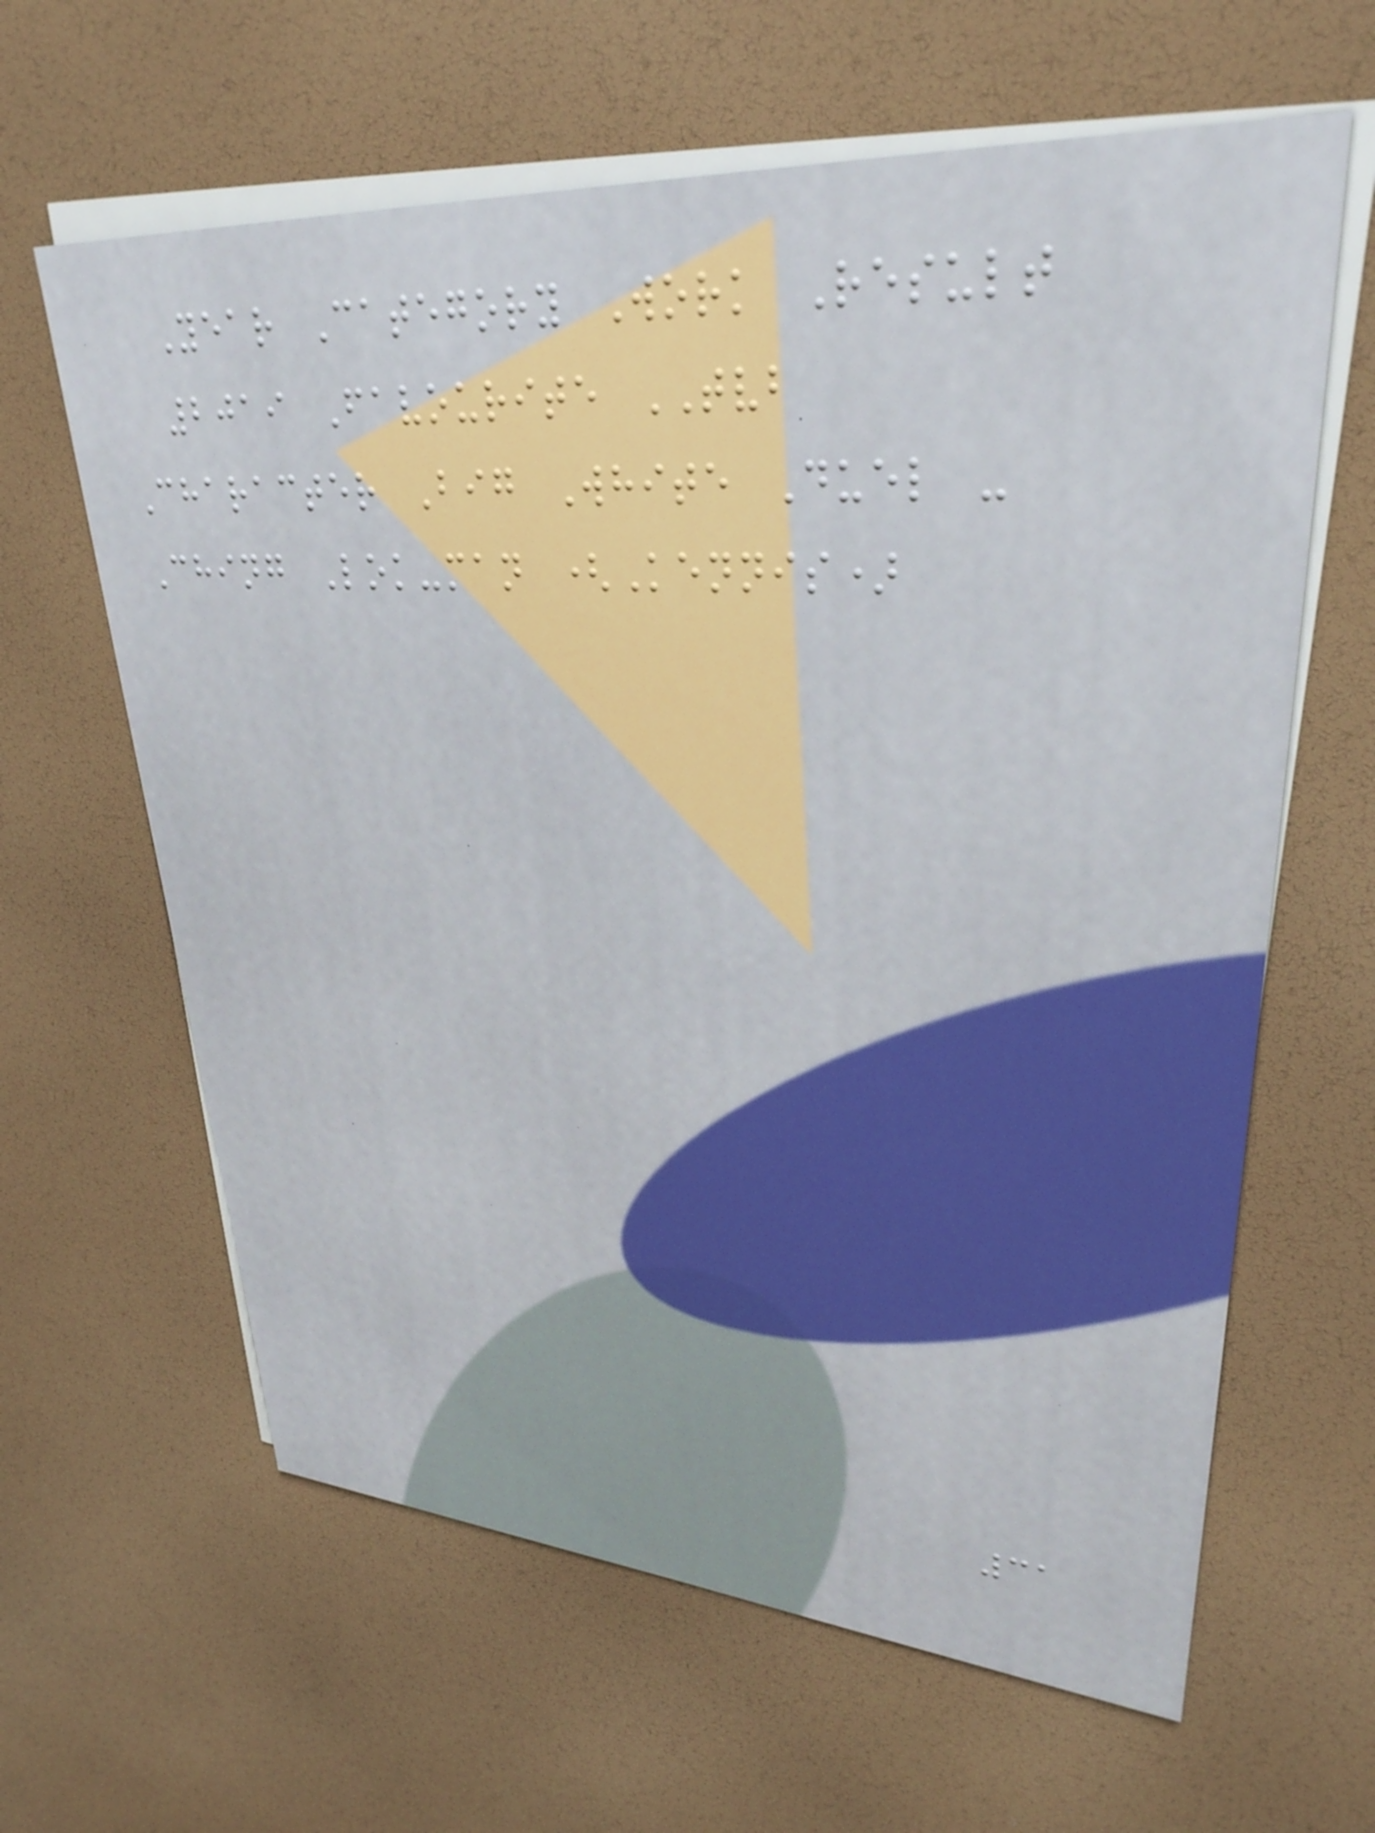Year Category Work Result
2019 Favourite TVB
Character Big White Duel -
Ching Lok-man (Kennis)
31
